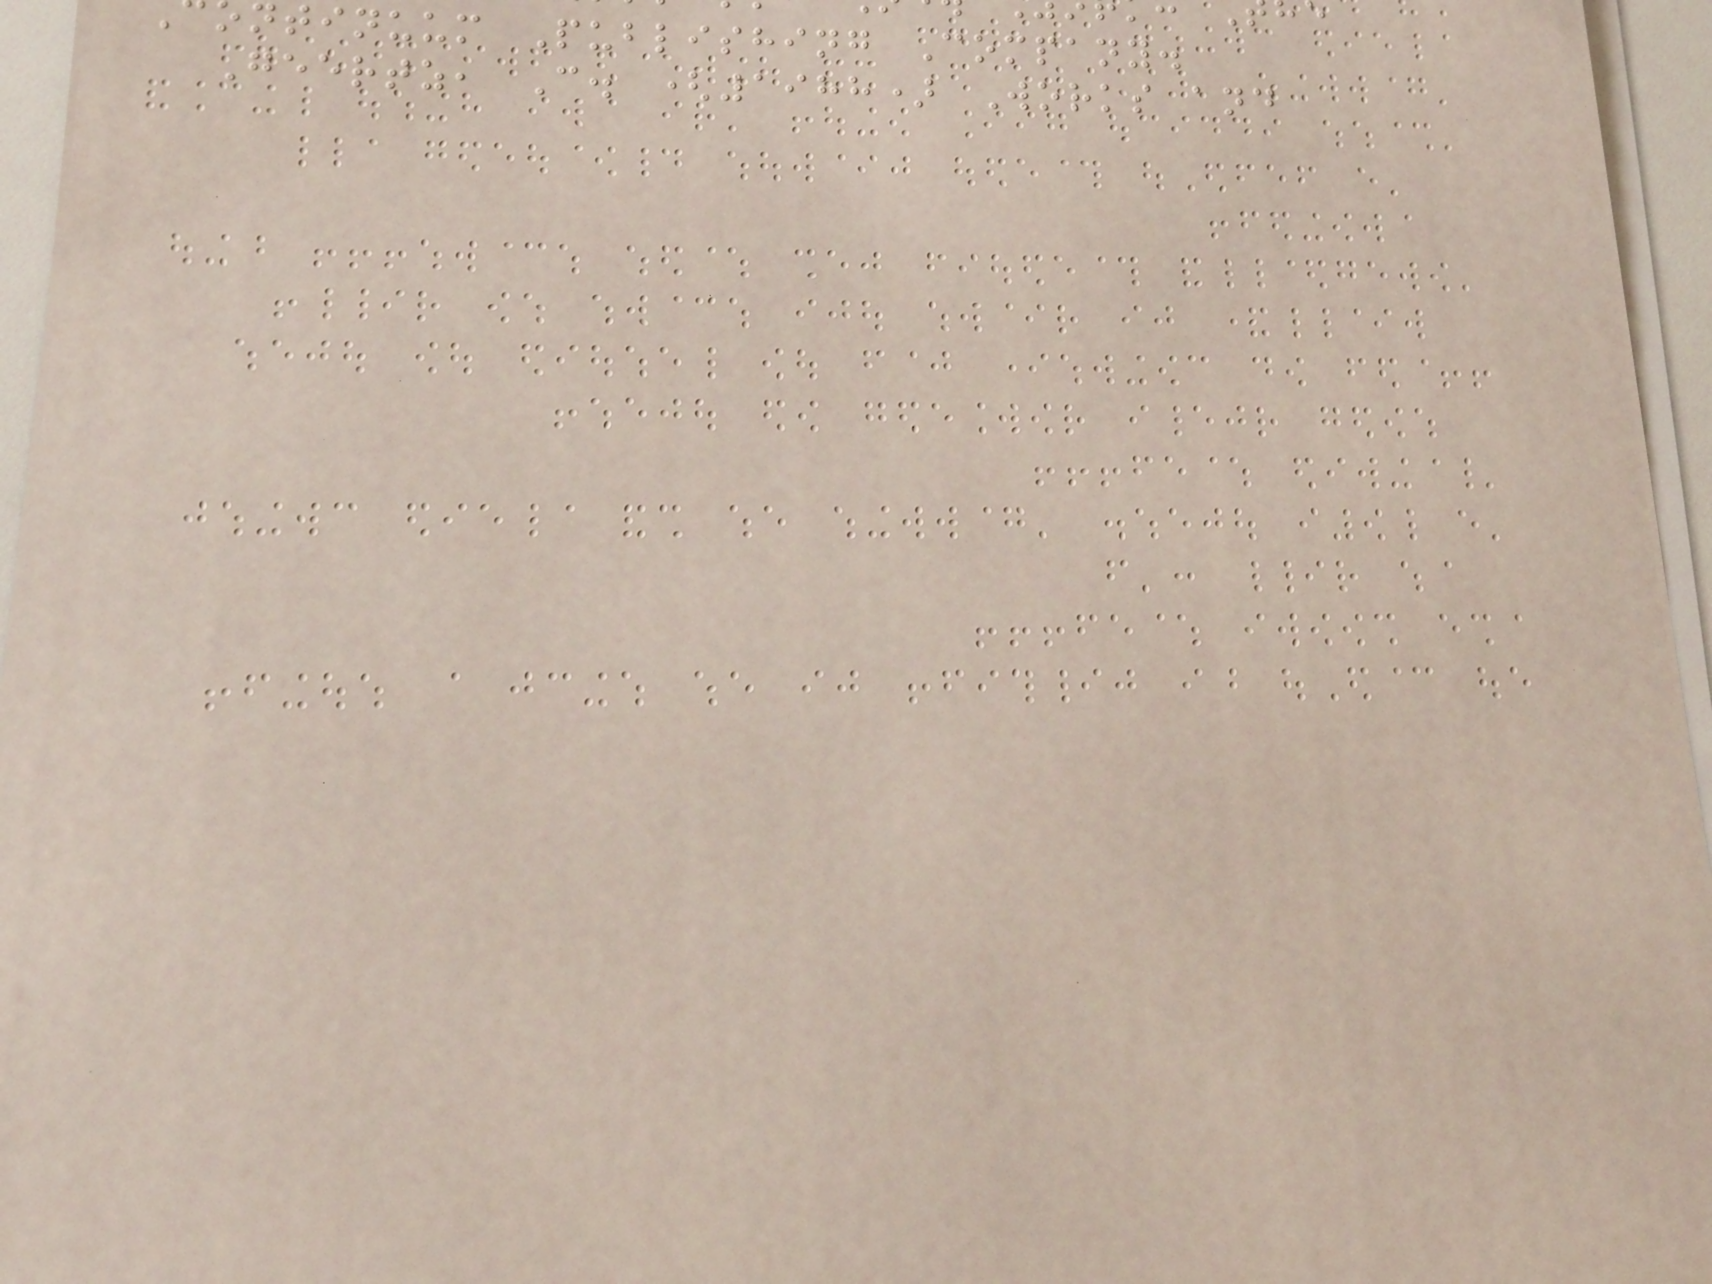ntinuum Publishing Company.
Geertz, C. (1988) Works and
